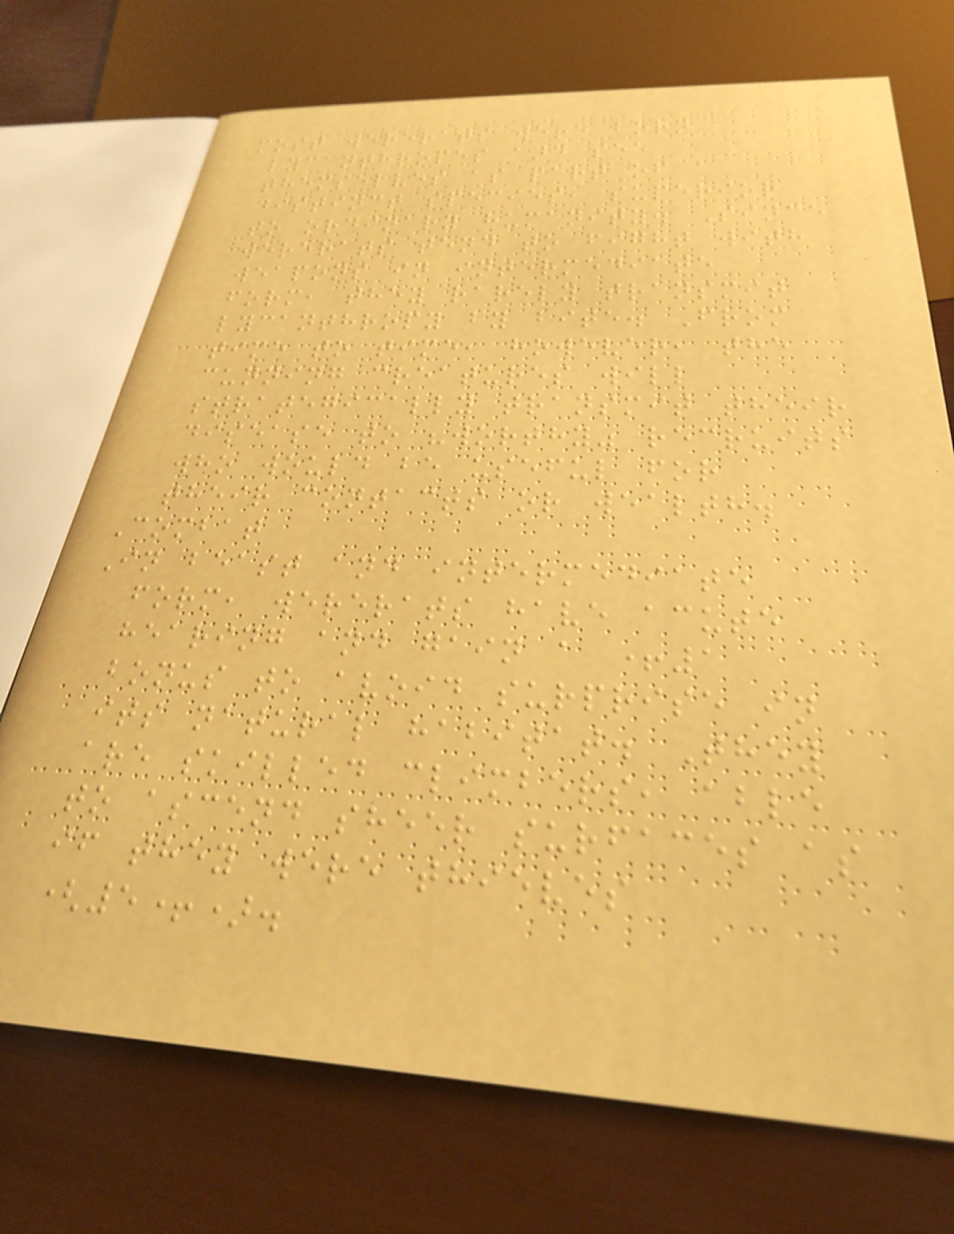Most wererats were born
lycanthropes and see
themselves as part of a
distinct species, superior
to ordinary humanity. Since
wererats tend to fight with
weapons in intermediate
form, they rarely transmit
lycanthropy by bite. From
time to time, however, the
cunning creatures will
strategically transmit their
disease to "worthy" recruits
who would be useful for
their contacts or wealth.
Combat
In beast and intermediate
form, wererats have acute
hearing and gain a +1
bonus to avoid surprise in
its natural habitat. They
are skilled climbers, able
to ascend sheer surfaces as
if they were thieves
(5+).
